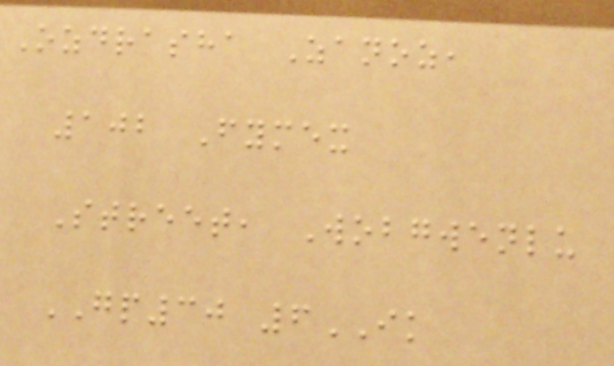Ozdrasha Zanoz,
102 Fymex
Street, Wobgwenlu
GP30 6IK
